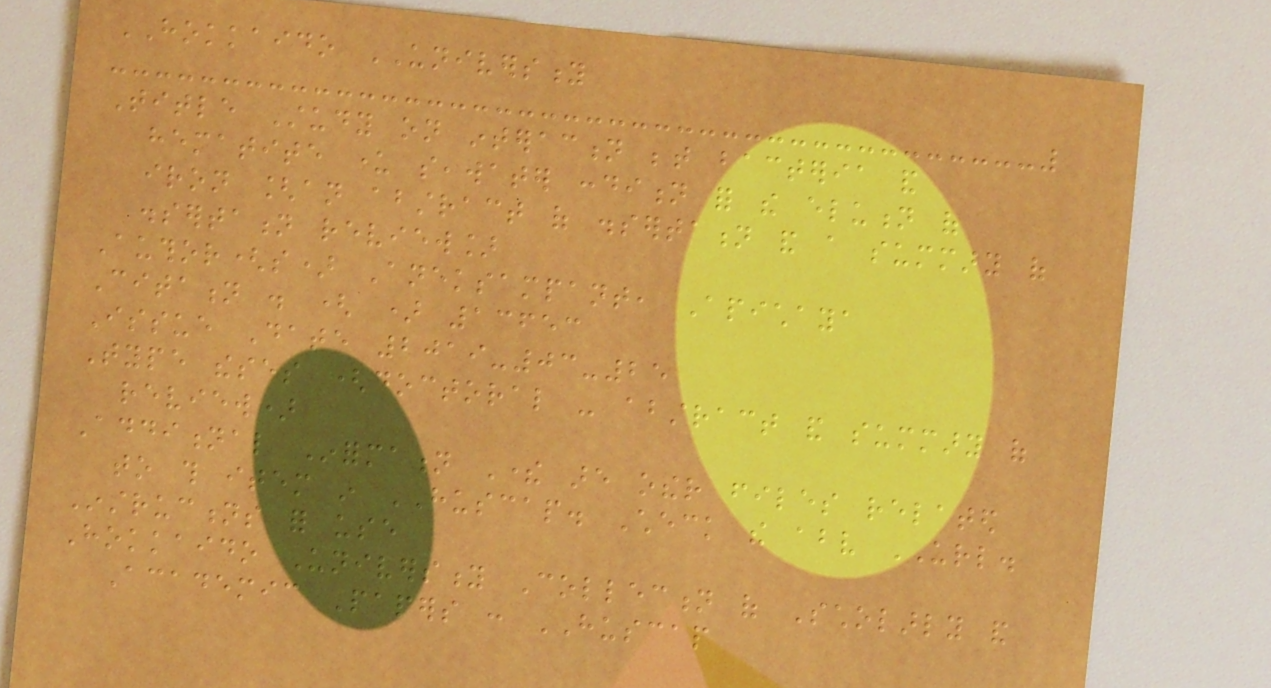HOKKAIDO UNIVERSITY
Title Study on interaction between bacteria and
hematite under seawater condition for the elution of
iron [an abstract of dissertation and a summary of
dissertation review]
Author(s) Aneksampant, Apichaya
Citation . ( ) 13653
Issue Date 2019-03-25
Type theses (doctoral - abstract and summary of
review)
Additional Information There are other files related
to this item in HUSCAP. Check the above URL.
Instructions for use
Hokkaido University Collection of Scholarly and
Academic Papers : HUSCAP
